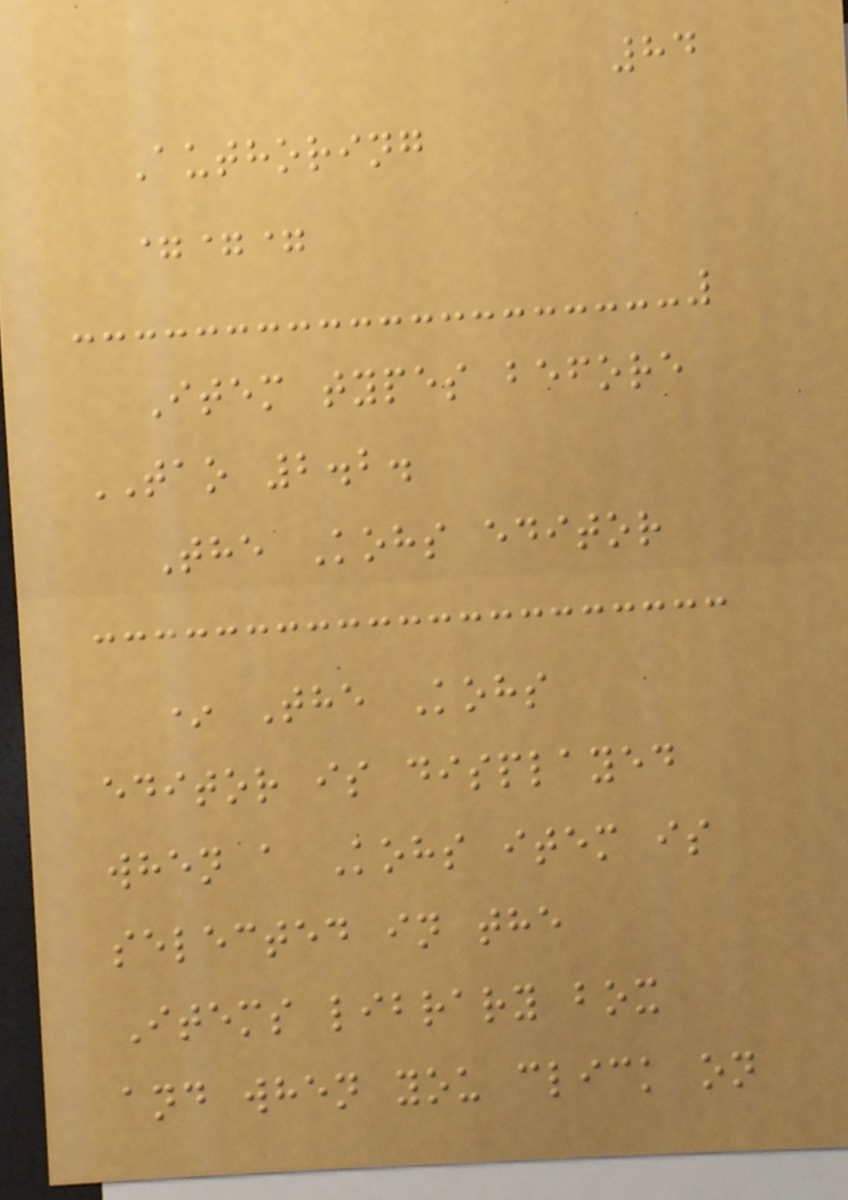84
Authoring
===
Item types before
TAO 2.2.
The Kohs editor
* The Kohs
editor is displayed
when a Kohs item is
selected in the
Items library box
and when you click on
